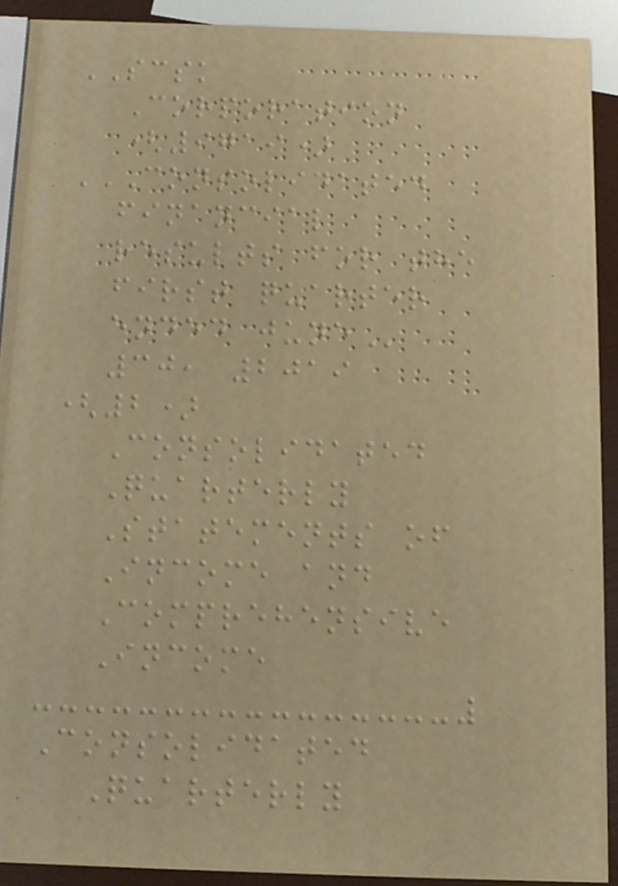SCSK
Corporation
(9719)
CONSOLIDATED
FINANCIAL
RESULTS FOR THE
FIRST QUARTER
ENDED JUNE
30, 2019
(2)
Consolidated
Quarterly
Statements of
Income and
Comprehensive
Income
Consolidated
Quarterly
